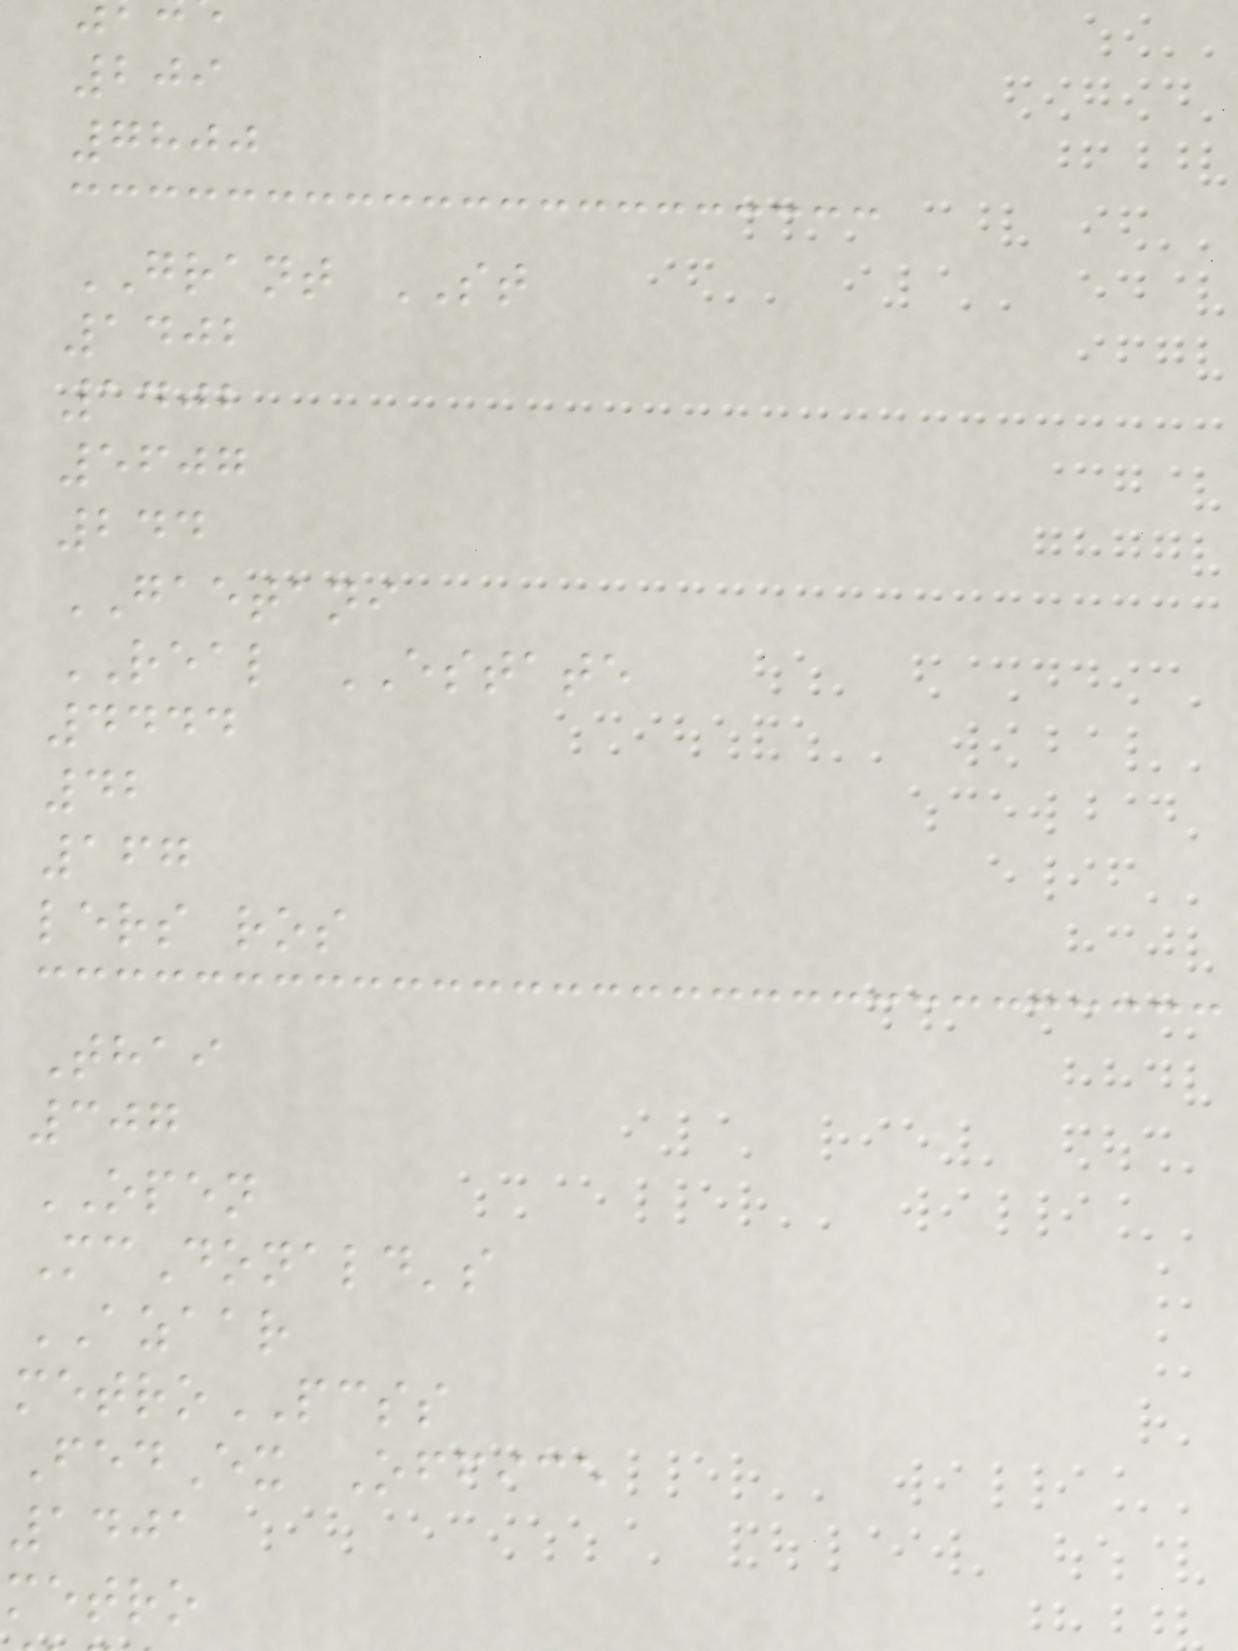209
7800
GRANT ST
1402
1402
5607
244
GAETANI
REAL ESTATE
4444
42
167
lers ros
Thai
307
OPEN
McDonald's
AZAAR
metroPCSS
FedEx Office
1401
metro
